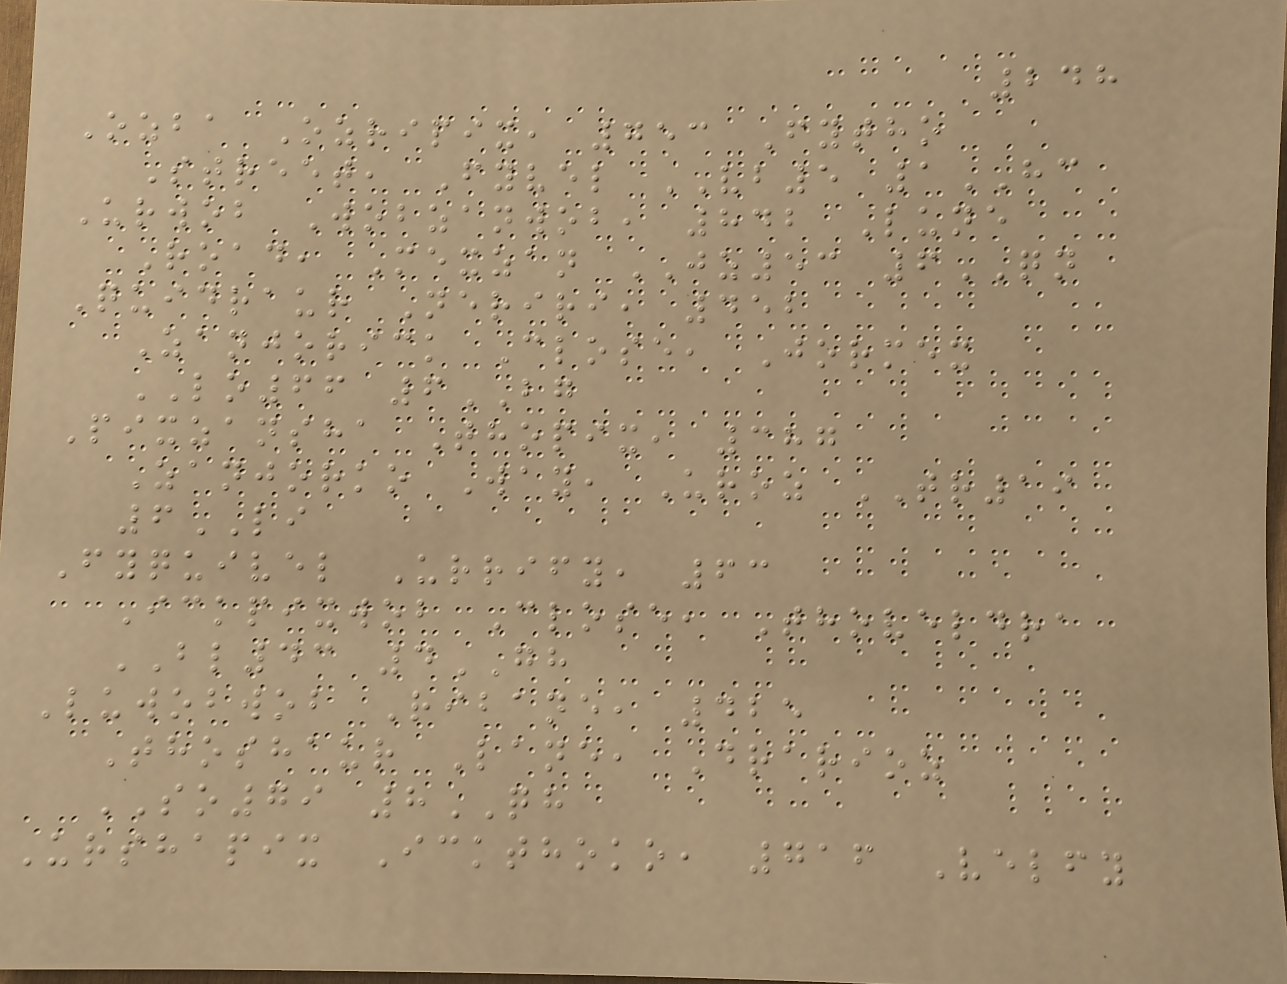248
Ozba Ozripix, 753 Fytho
Street, Fyvel VB5 1HC
Urwob Wobzanwob, 842 Lune
Road, Mexzan JZ53 6QN
Quidraur Neriri, 452
Zanjorick Close, Jormex
LO66 6BG
Pixzansha Thopix, 387
Zanjorko Way, Uroz TR19
6LI
Fyquivel Urrify, 63
Ickpixwob Close, Thoveldra
BL43 4GH
Luwobwob Ribane, 425
Thoshaur Lane, Drarioz
SO79 8QH
Urshapix Ickthoko, 716 Velfy
